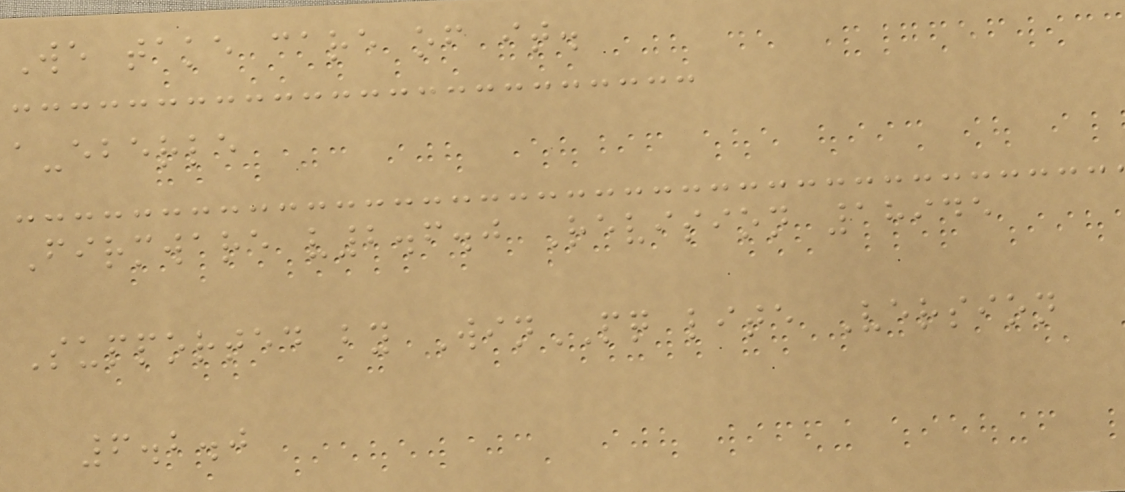We take care of it.
a-eberle
Firmware v2.6.0 Revision 18945
Supported by WinPQ lite Version
6.2.0
